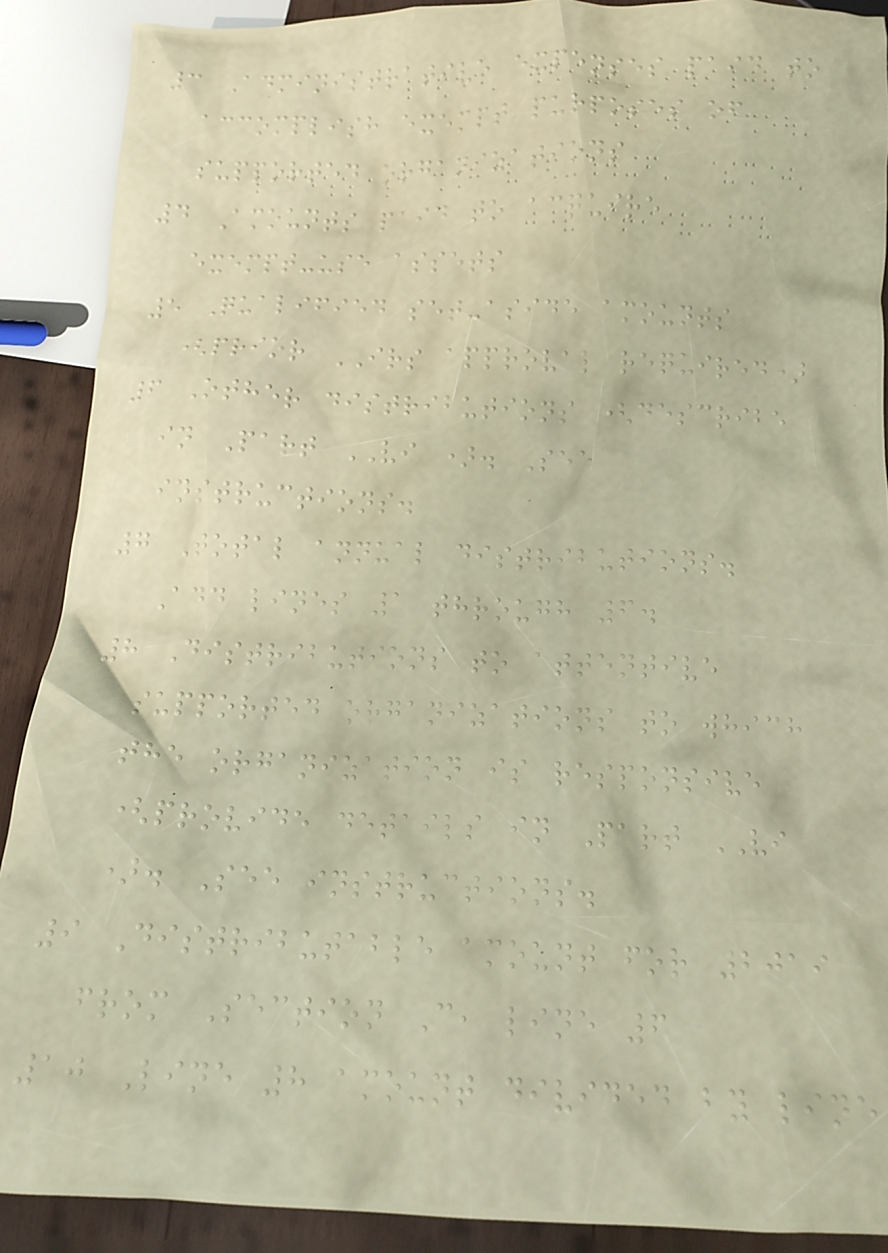3 Administrative expenses paid to
accomplish exempt purposes of
supported organizations
4 Amounts paid to acquire
exempt-use assets
5 Qualified set-aside amounts
(prior IRS approval required)
6 Other distributions (describe
in Part VI ). See
instructions.
7 Total annual distributions.
Add lines 1 through 6.
8 Distributions to attentive
supported organizations to which
the organization is responsive
(provide details in Part VI
). See instructions.
9 Distributable amount for 2019
from Section C, line 6
10 Line 8 amount divided by line
